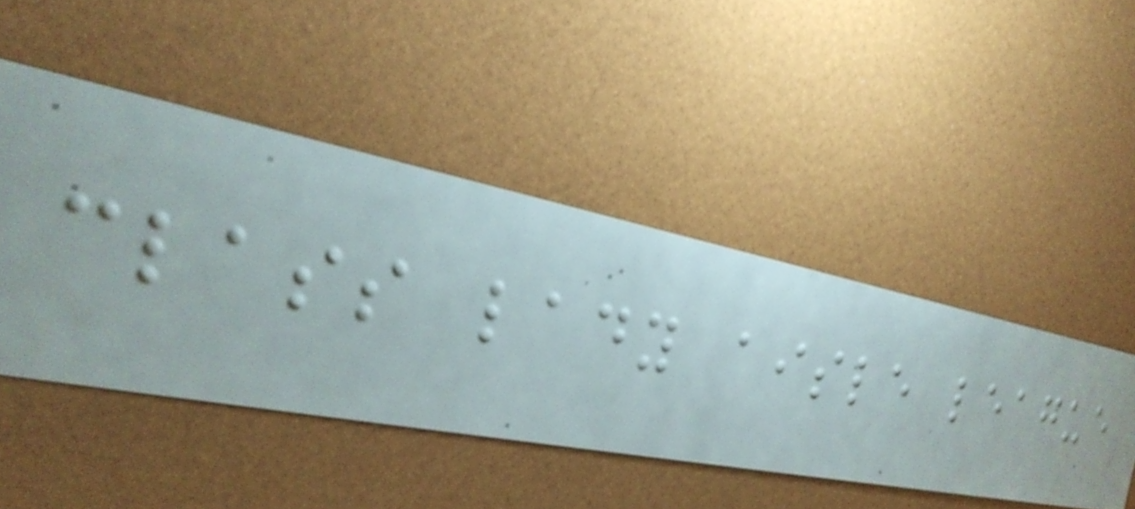class lady aisle league
